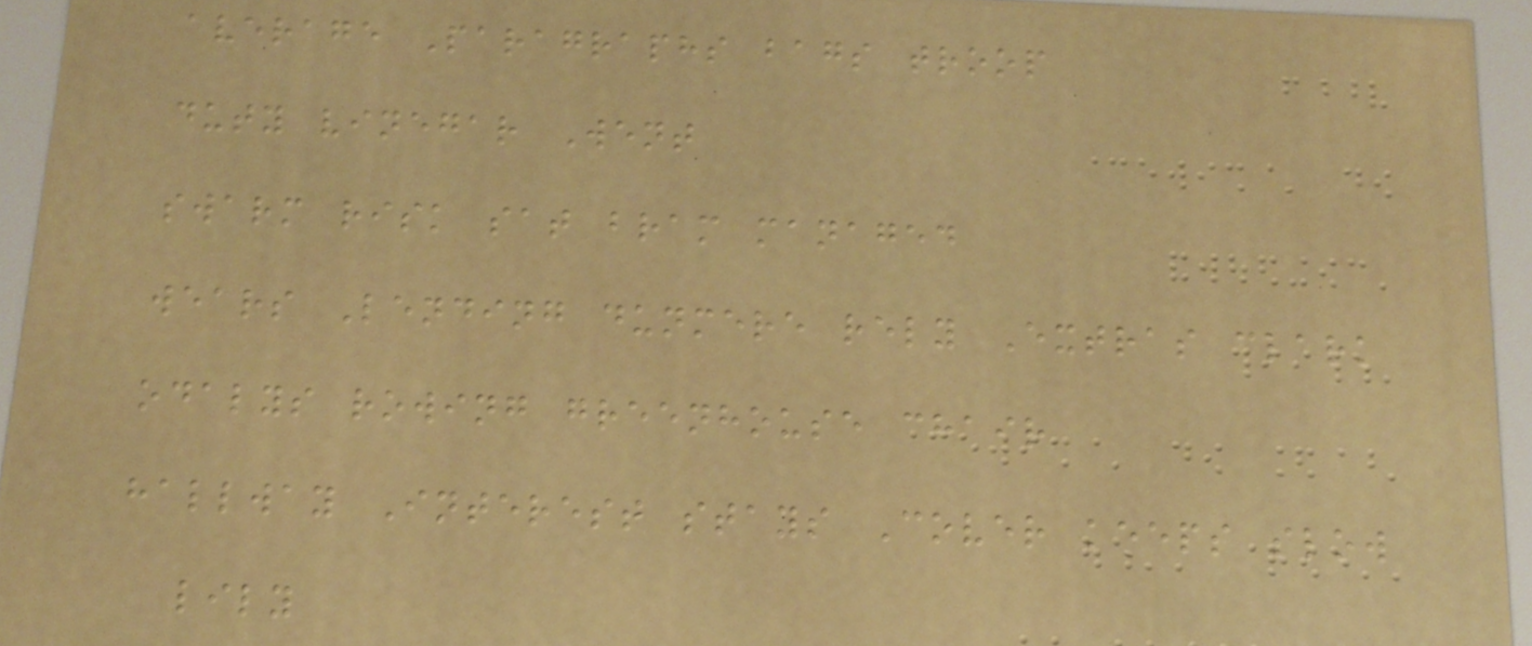average Paragraphs bags troop
duty vinegar Went
swarm risk sat bram managed
wears Lending dunmere rely Extras clark
odalys rowing greenhouse chair
hallway Interest stays Cover keeps slow
lily
